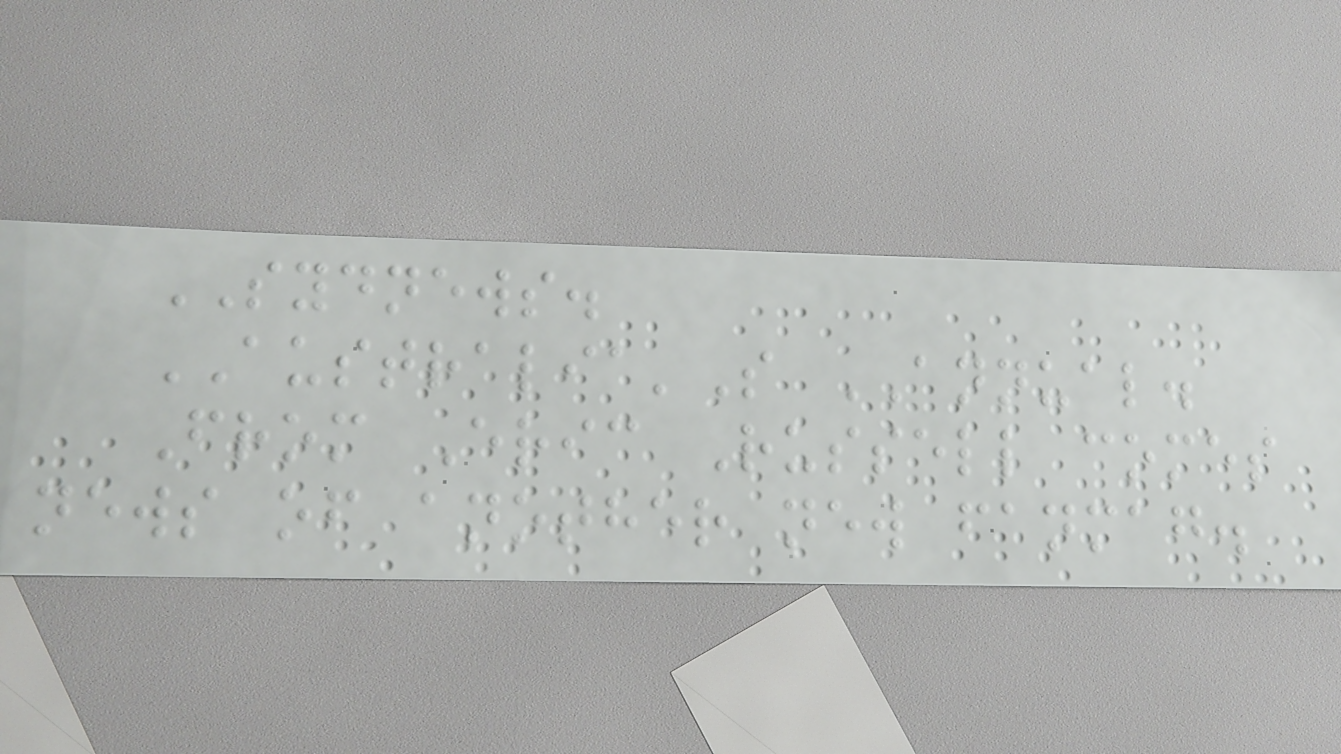SYDNEWS.
AUSTRALIA'S ANNUAL.
From Eric Russell comes
news of another new fanmag.
